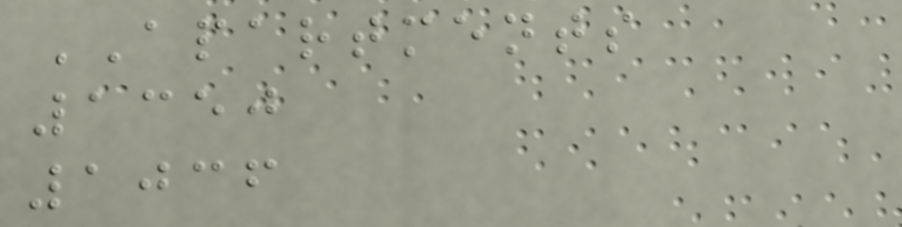APARTMENTS
1350
1036
